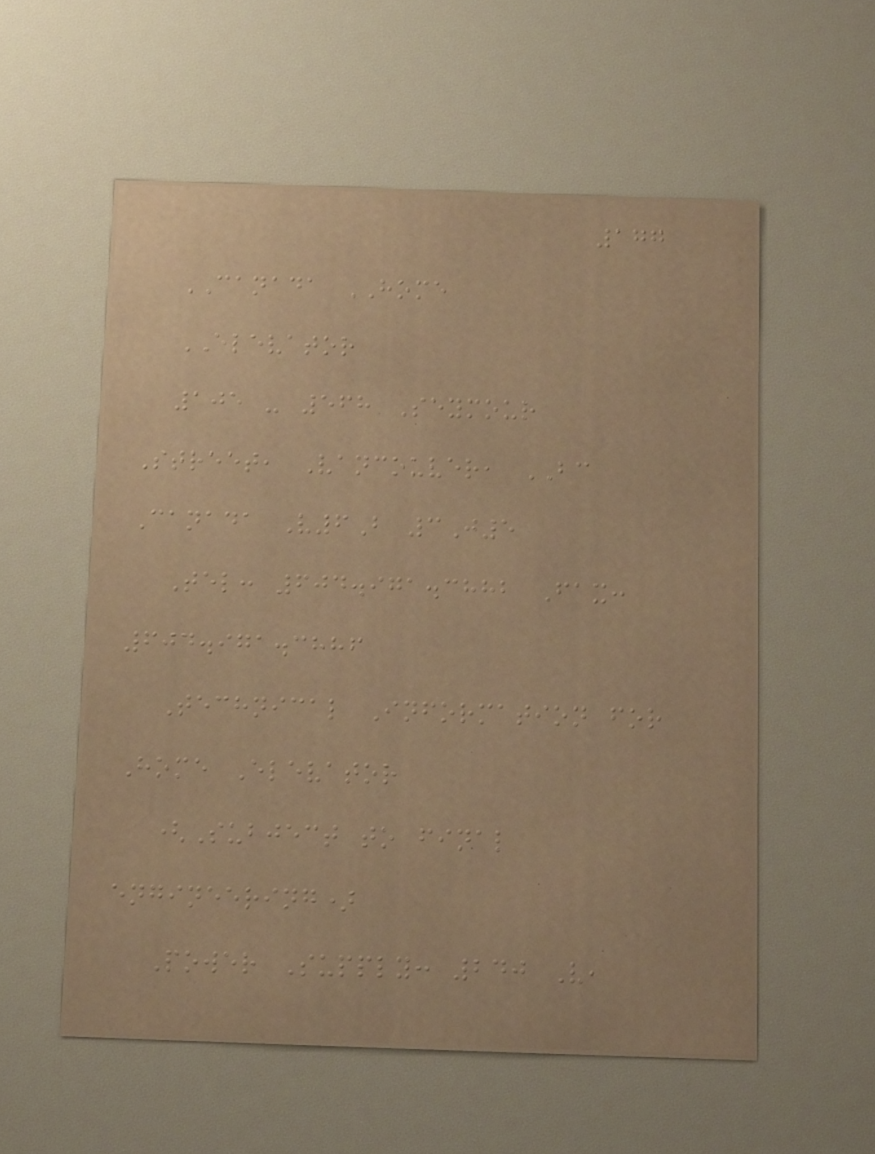177
CANADA HOME
ELEVATOR
105 - 568 Seymour
Street, Vancouver, BC
Canada V6B 3J5
Tel: 604.971.3882 Fax:
604.971.3886
Technical Information for
Home Elevator
(Subject to final
engineering)
Power Supply: 240 V,
